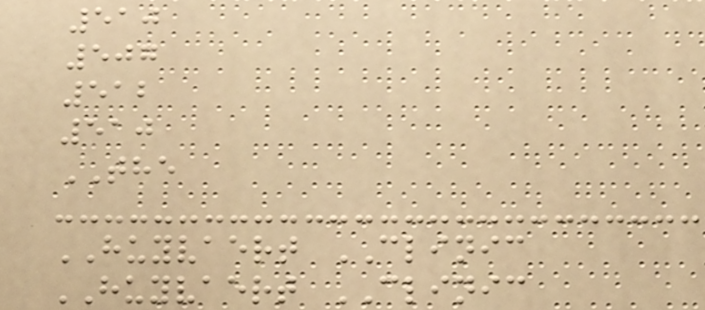510
507
512
510
THE
HUYVAERT CLINIC
HUYVAERT CLINIC
